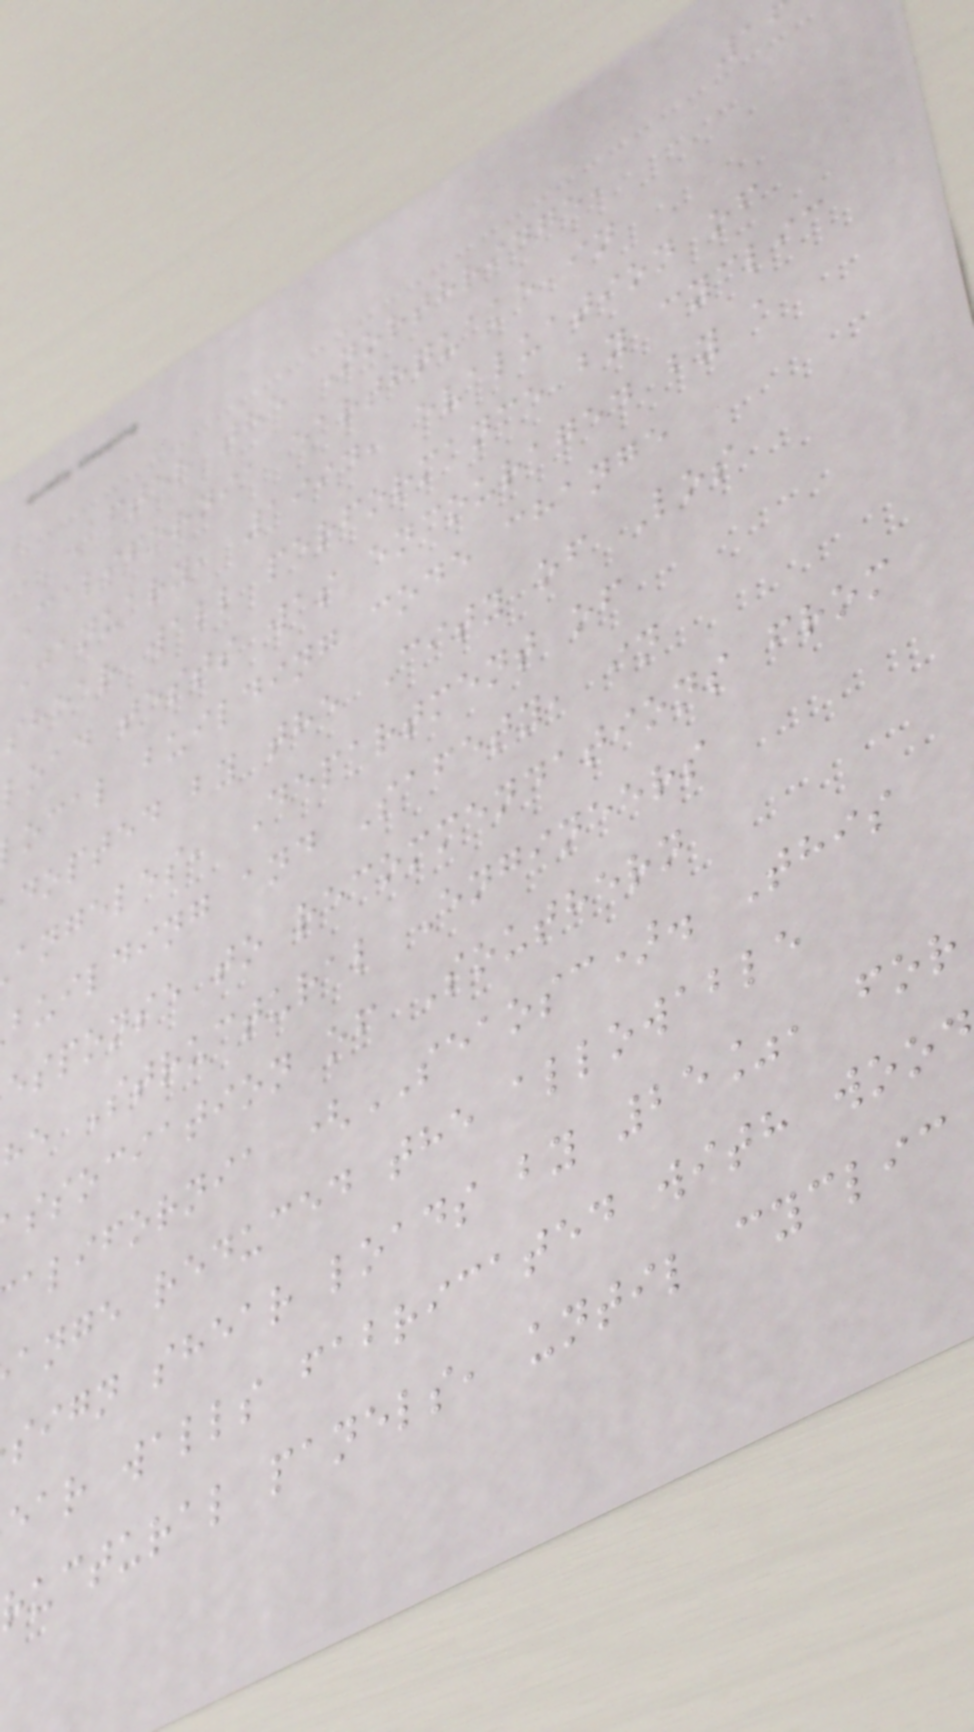After the Northridge,
California earthquake in
January, 1994, evaluation of
shear wall performance by cyclic
load tests was encouraged by a
ocal building code change
dopted by the City of Los
angeles, Department of
building and Safety, in
esponse to recommendations from
he Structural Engineers
ssociation of Southern
alifornia (SEAOSC). This
ange reduced the allowable
sign shear loads by 25%, for
ear walls fabricated with woo
ructural panels, until cyclic
